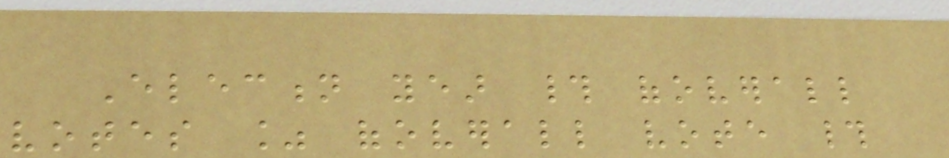Election year # ofoverall
votes % ofoverall vote #
